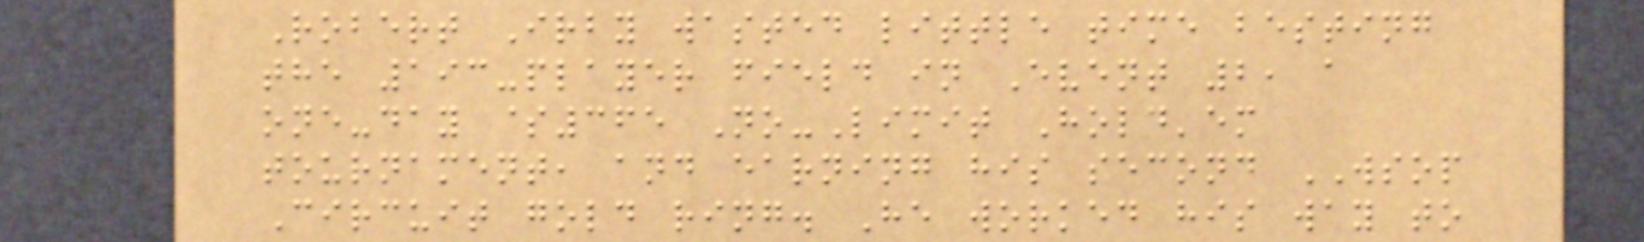Robert Irby wasted little time besting
the 193-player field in Event 2, a
one-day $365 No-Limit Hold'em
tournament, and earning his second WSOP
Circuit gold ring. He worked his way to
